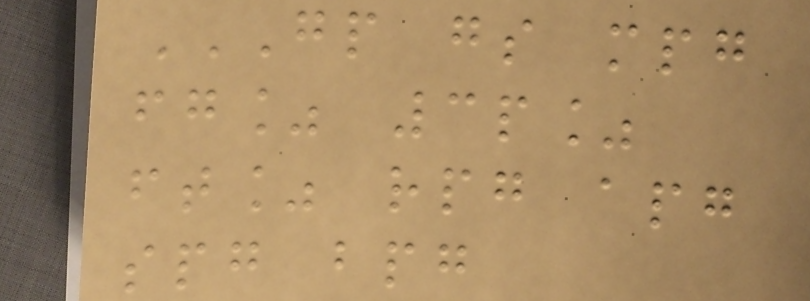GP GS MPG
FG% 3P%
FT% RPG APG
SPG BPG
